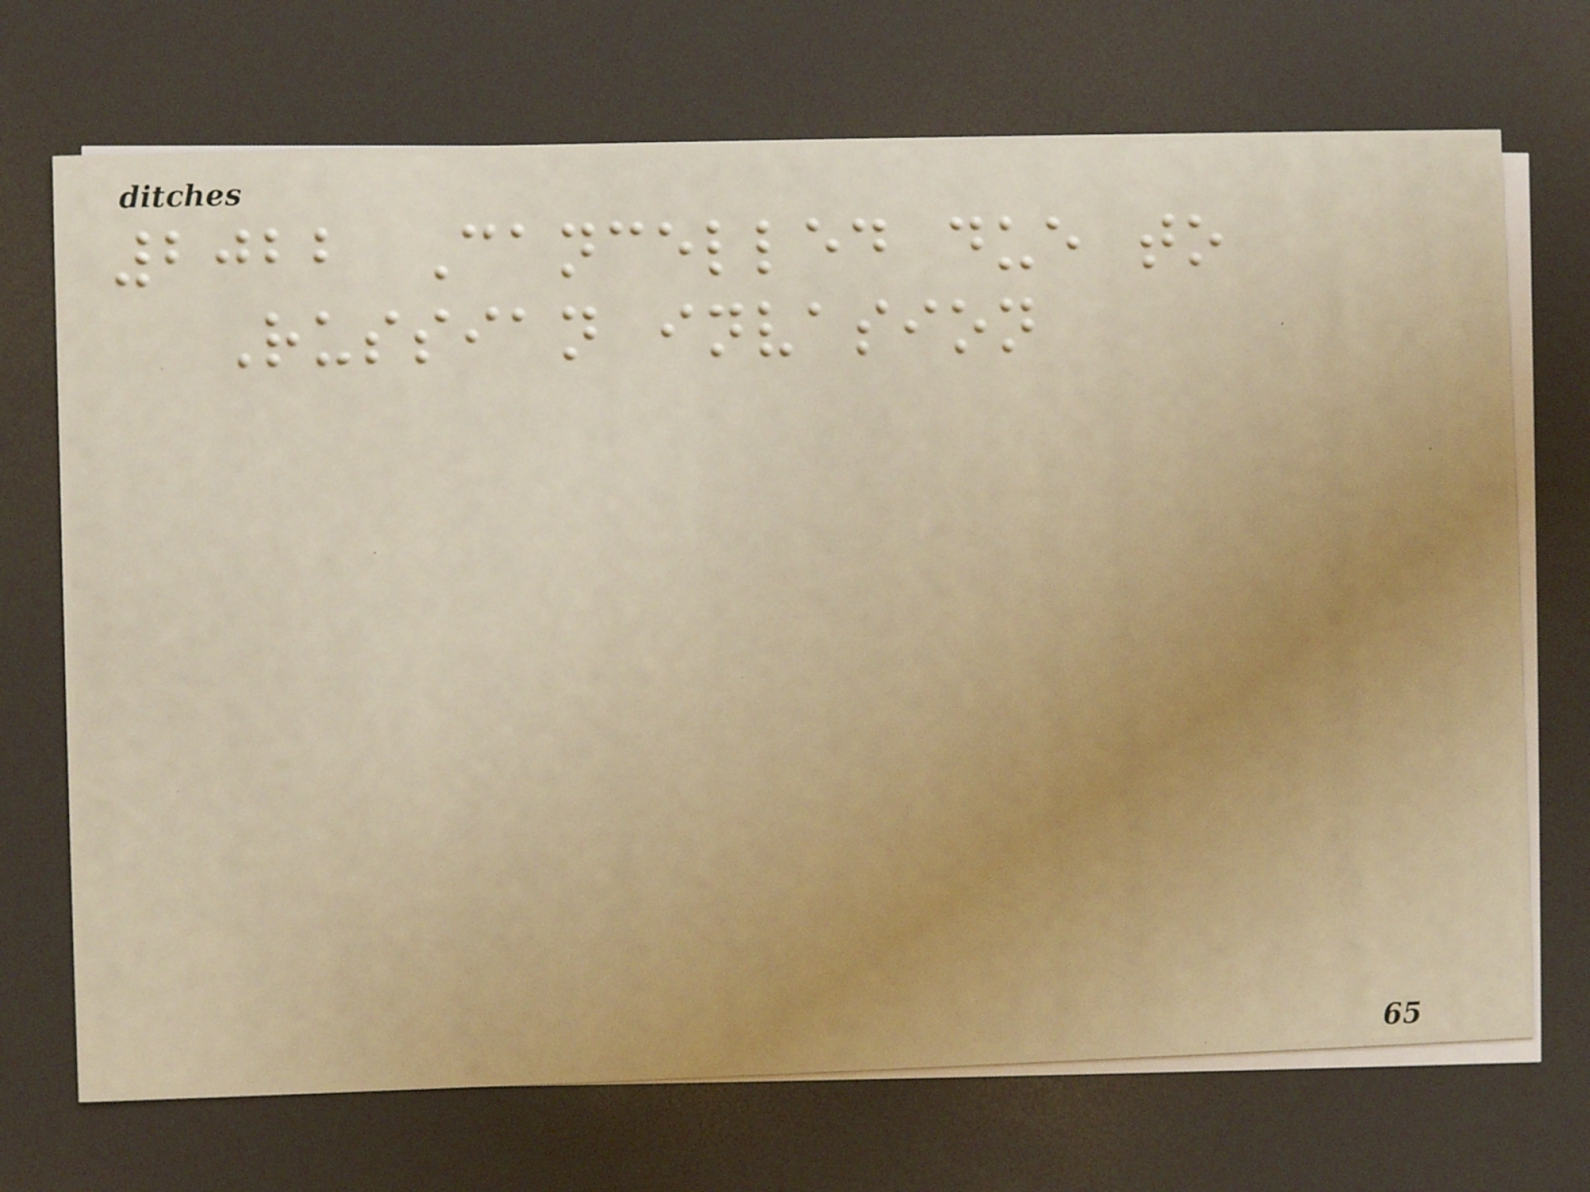2022 Cancelled due to
Russian invasion
